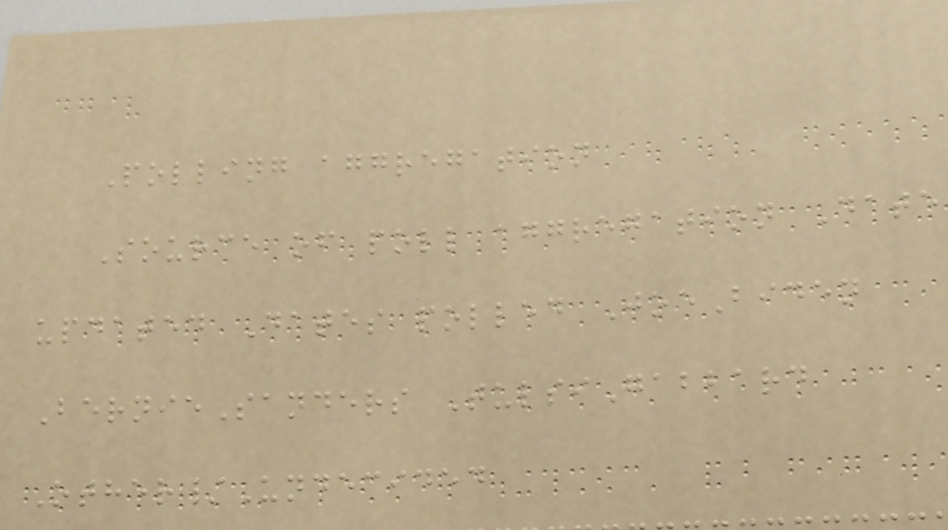Polling aggregation
Source of poll aggregation Date
updated Dates polled JoeBiden
BernieSanders TulsiGabbard
Other/Undecided
